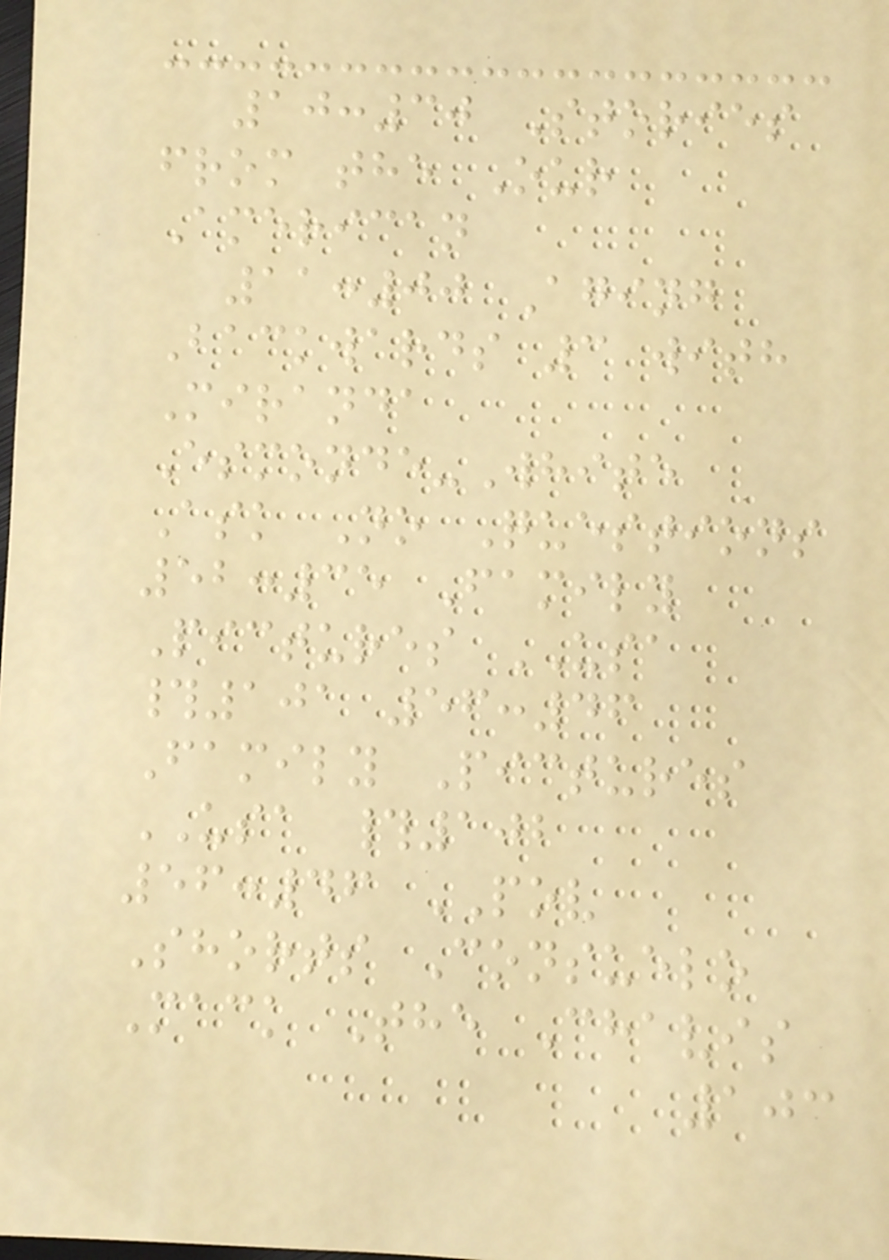10:30 Stories
from the Our
American
11:00 Aging
Backwards 3 with
Miranda
Esmonde-White
Ask No Questions
52:35 Family
Pictures USA
#101 56:46
Family Pictures
USA #102
56:46 POV
Shorts Consuelo
Mack The Chavis
103
